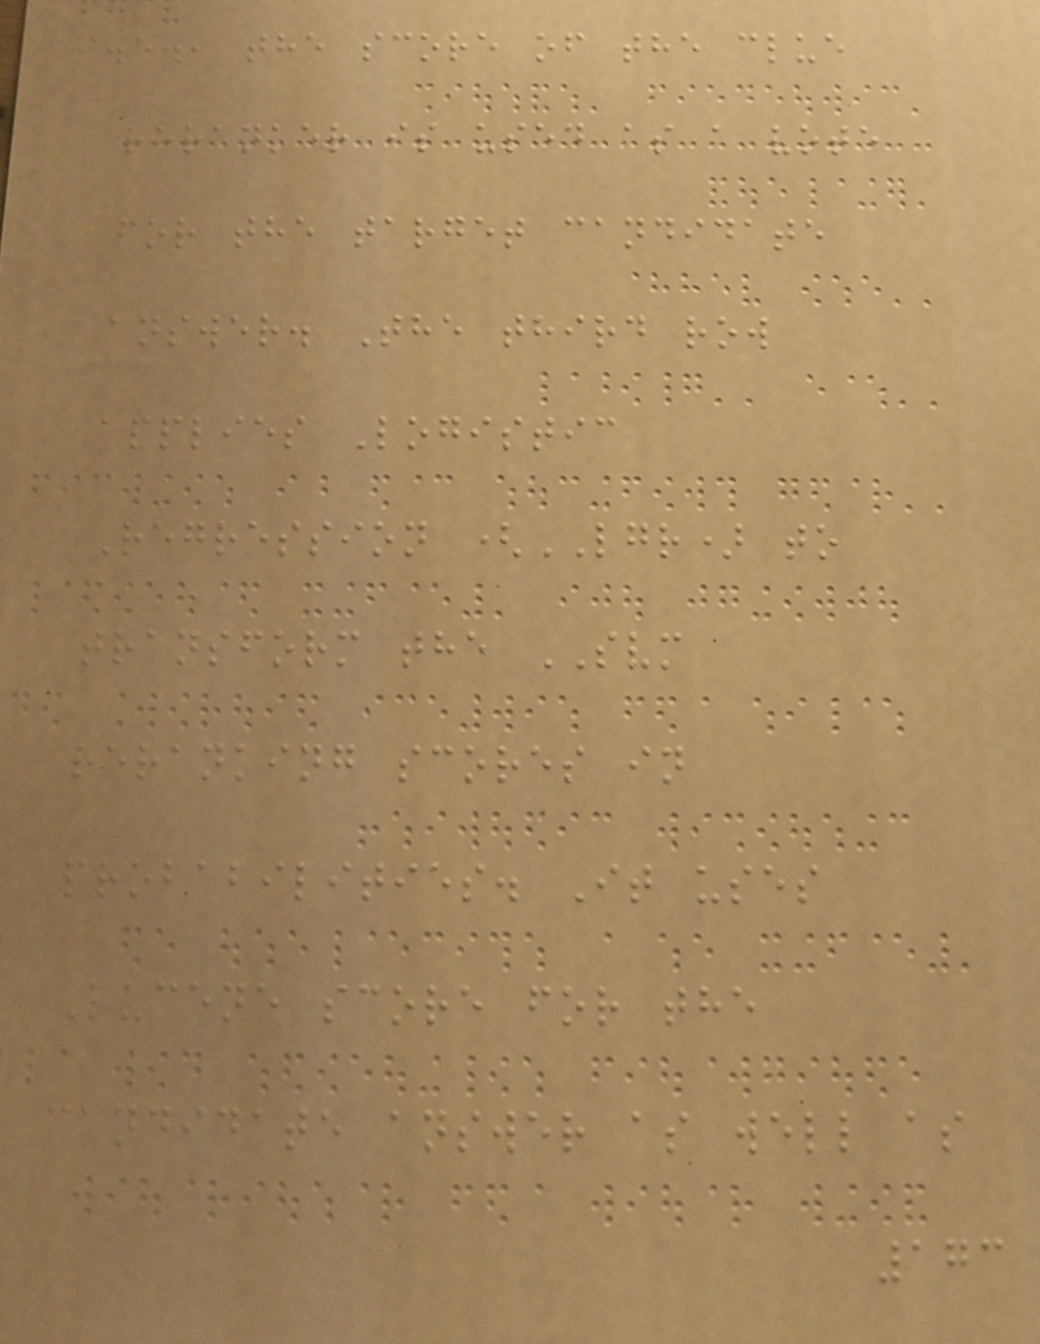i.e., the score of the clue
reranker is used as a vote
for the target candidate
answer. The third row
applies Logistic
Regression (LGR) to
transform the SVM
reranking scores in
probabilities. It uses
Lucene score for the
candidate answer as well as
173
